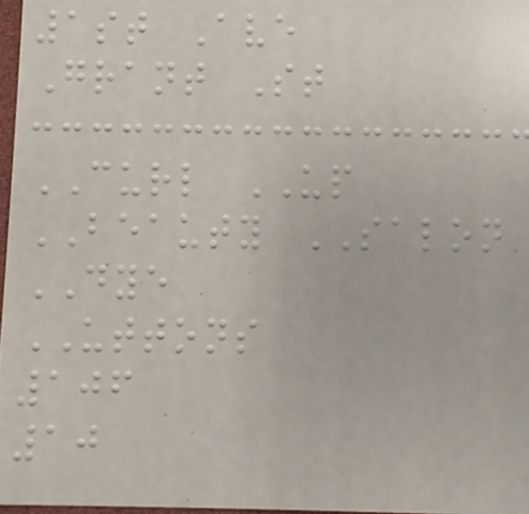1st Ave
Grant St
CURL UP
BEAUTY SALON
DYE
UTTONS
106
10
